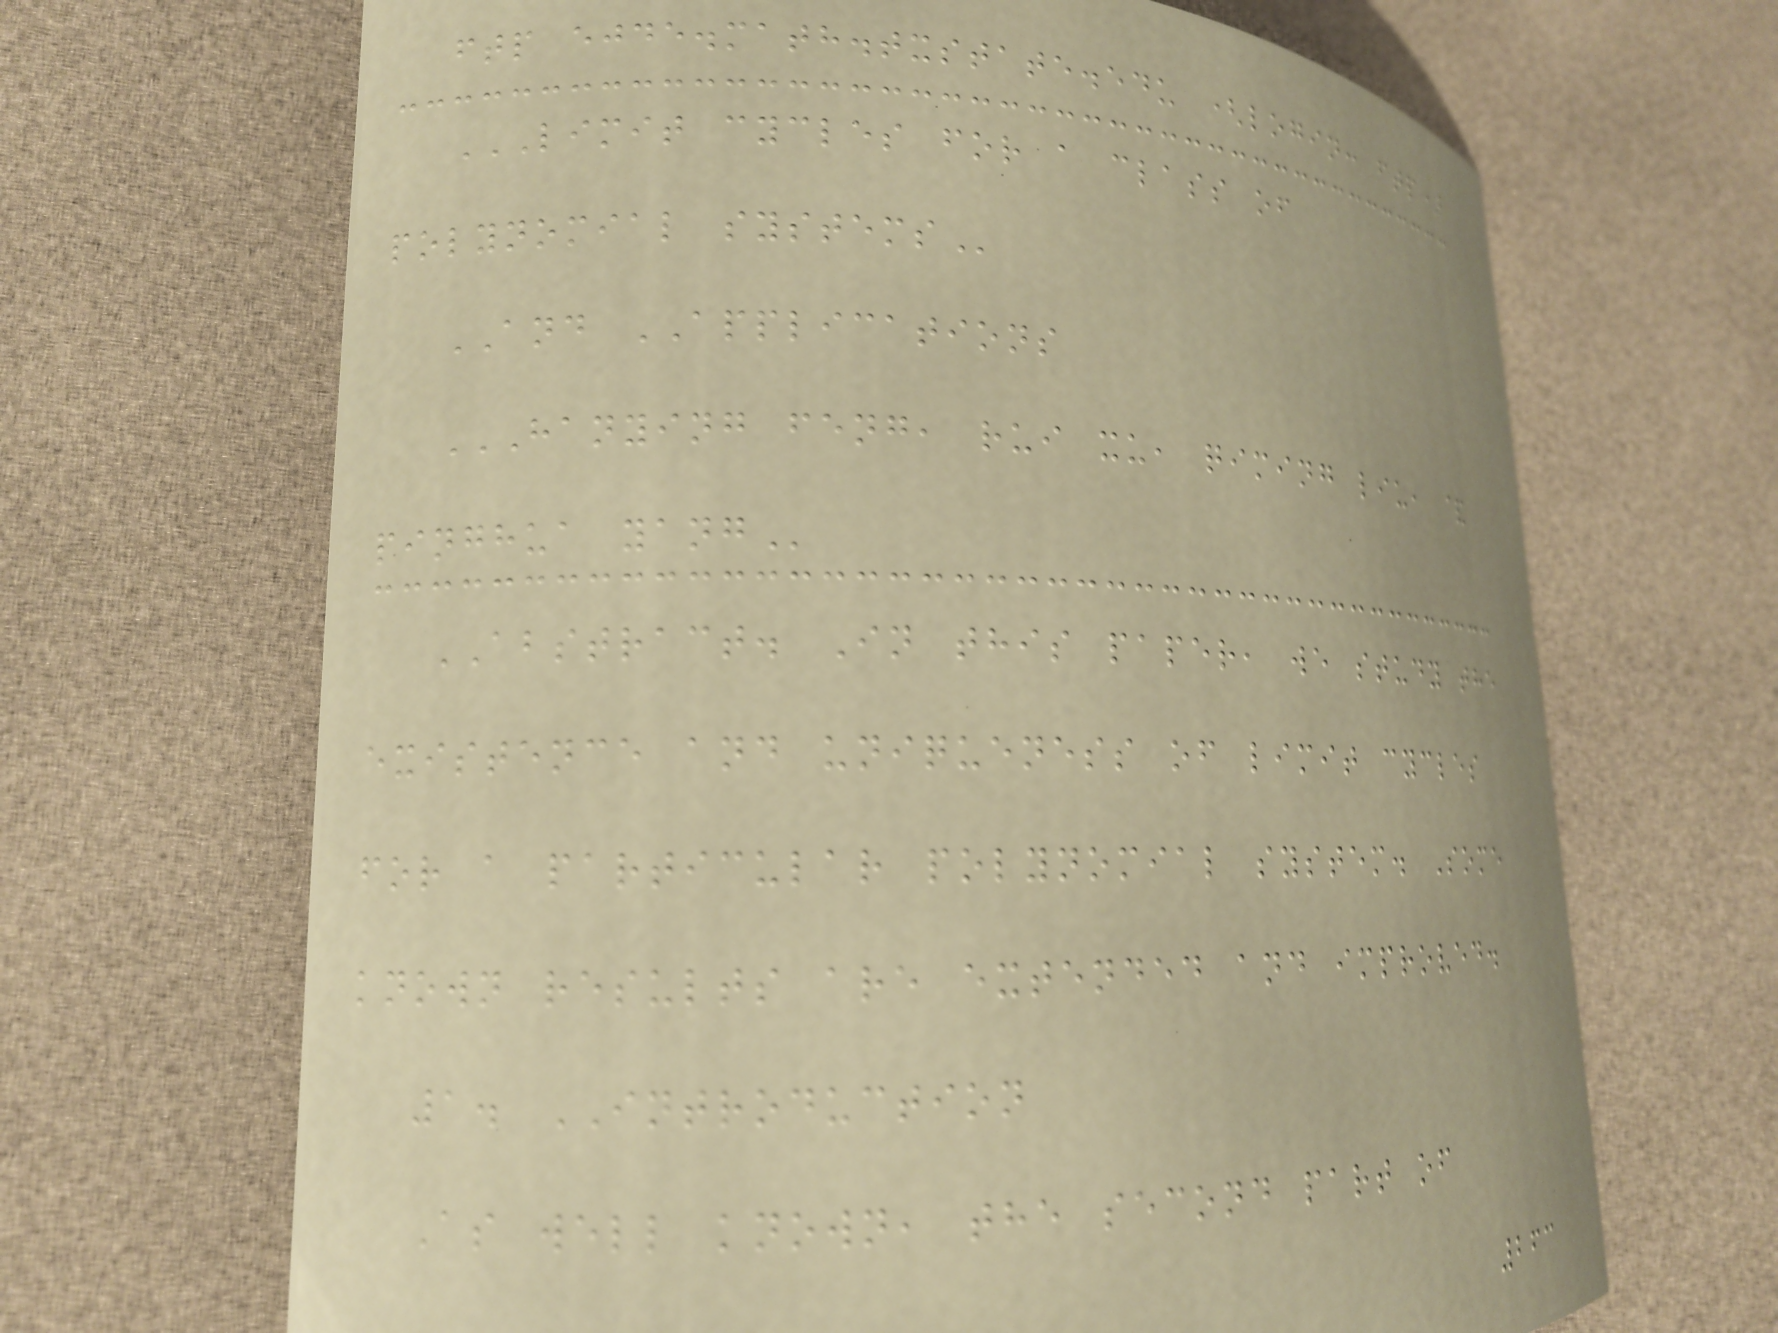ftp ejde.math.txstate.edu (login: ftp)
LIMIT CYCLES FOR A CLASS OF
POLYNOMIAL SYSTEMS
AND APPLICATIONS
HANYING FENG, RUI XU, QIMING LIU, &
PINGHUA YANG
ABSTRACT. In this paper, we study the
existence and uniqueness of limit cycles
for a particular polynomial system. Some
known results are extended and improved.
1. INTRODUCTION
As well known, the second part of
263
